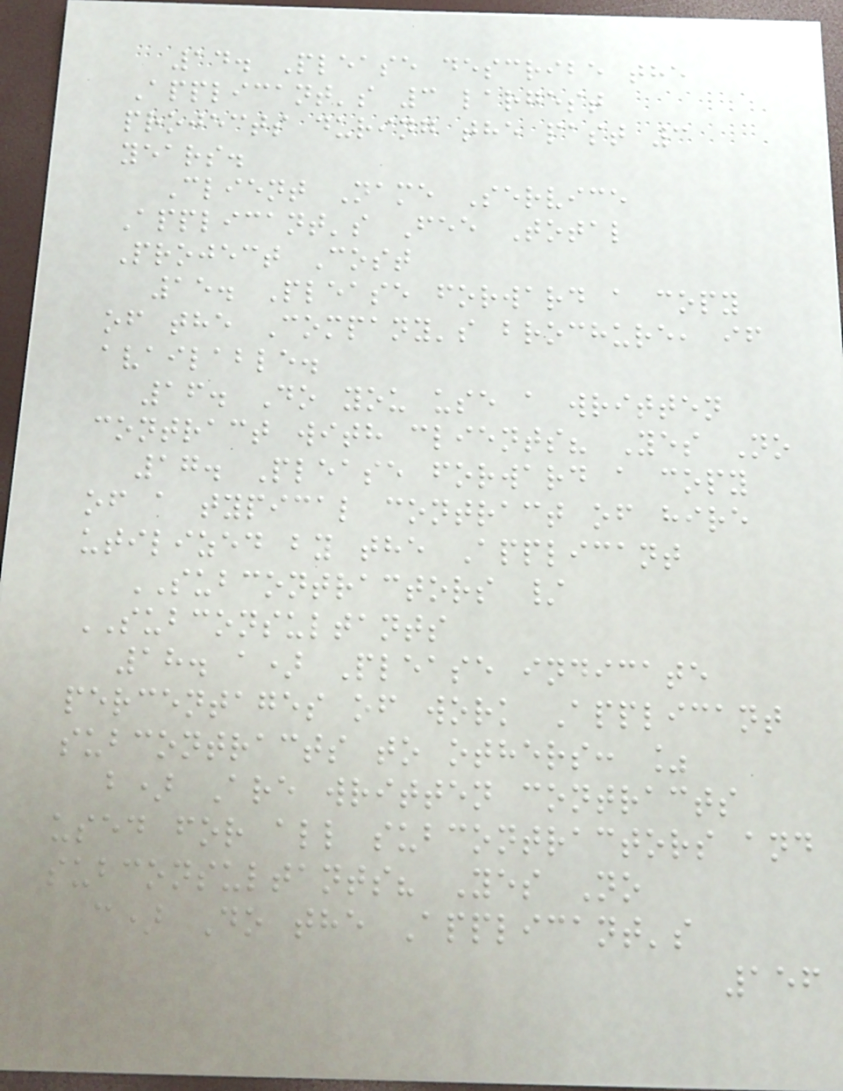14. Please describe the
Applicant's 3 largest
projects during the past 3
years.
Client Name Service
Applicant's Fee Total
Project Cost
15. Please forward a copy
of the Company's brochure, if
available.
16. Do you use a written
contract with clients? Yes No
17. Please forward a copy
of a typical contract of hire
utilized by the Applicant
SUBCONTRACTORS /
SUBCONSULTANTS
18. a) Please indicate
percentages of work Applicant
subcontracts to others: %
b) Are written contracts
used for all subcontractors and
subconsultants? Yes No
c) Do the Applicant's
156
